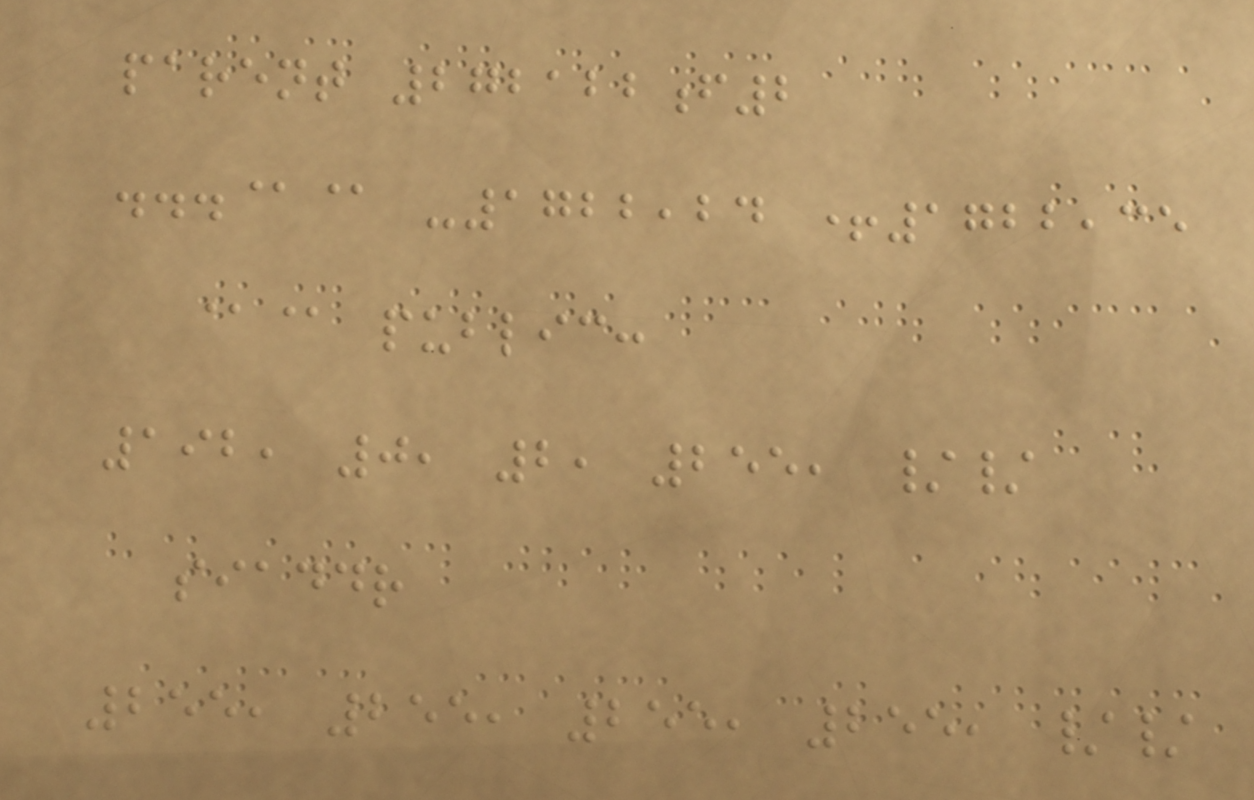parent 272122f2
...@@ -1722,24 +1722,35
@@ public:
192, 0, 2, 255, //
siaddr
255, 255, 255, 255, //
